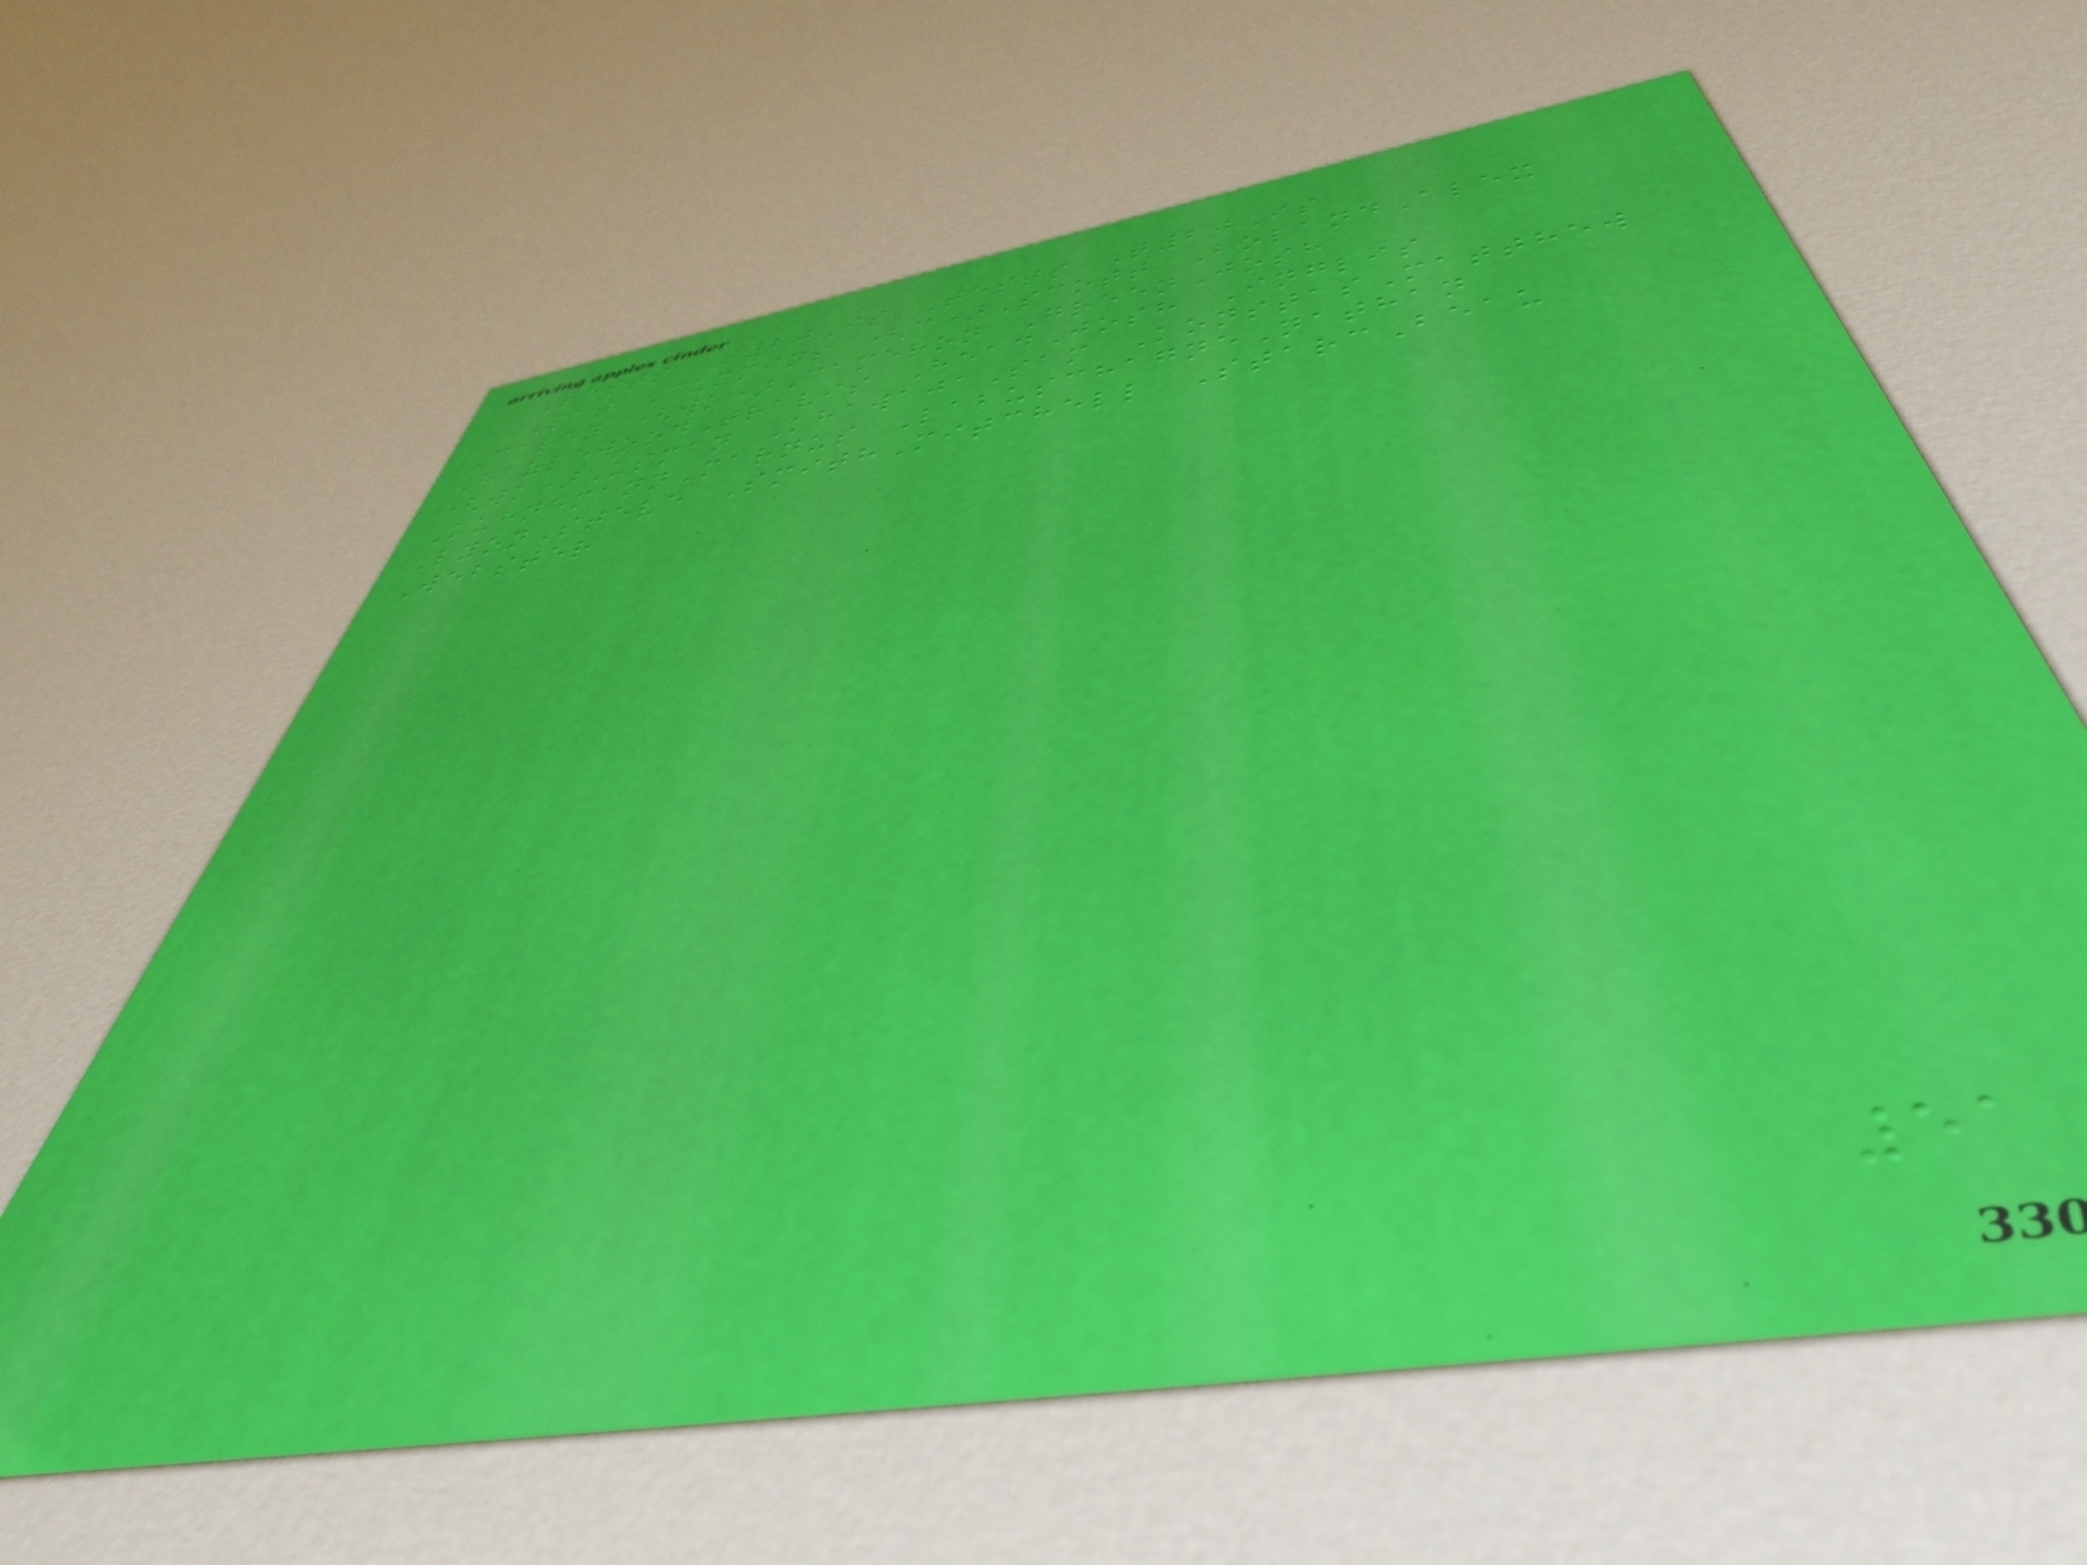Tests T20Is Tests T20Is
Pat Cummins (c)Scott BolandAlex
Carey (wk)Cameron GreenJosh
HazlewoodTravis HeadJosh Inglis
(wk)Usman KhawajaSam KonstasMatthew
KuhnemannMarnus LabuschagneNathan
LyonSteve SmithMitchell StarcBeau
Webster
51
